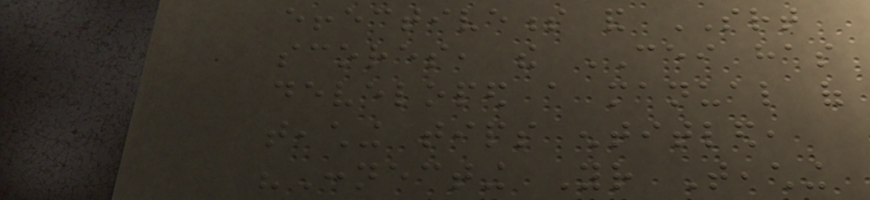effectiveness and SRT
scores, the CEI has
developed a manual of
teaching tips entitled,
"Connecting Your Teaching
